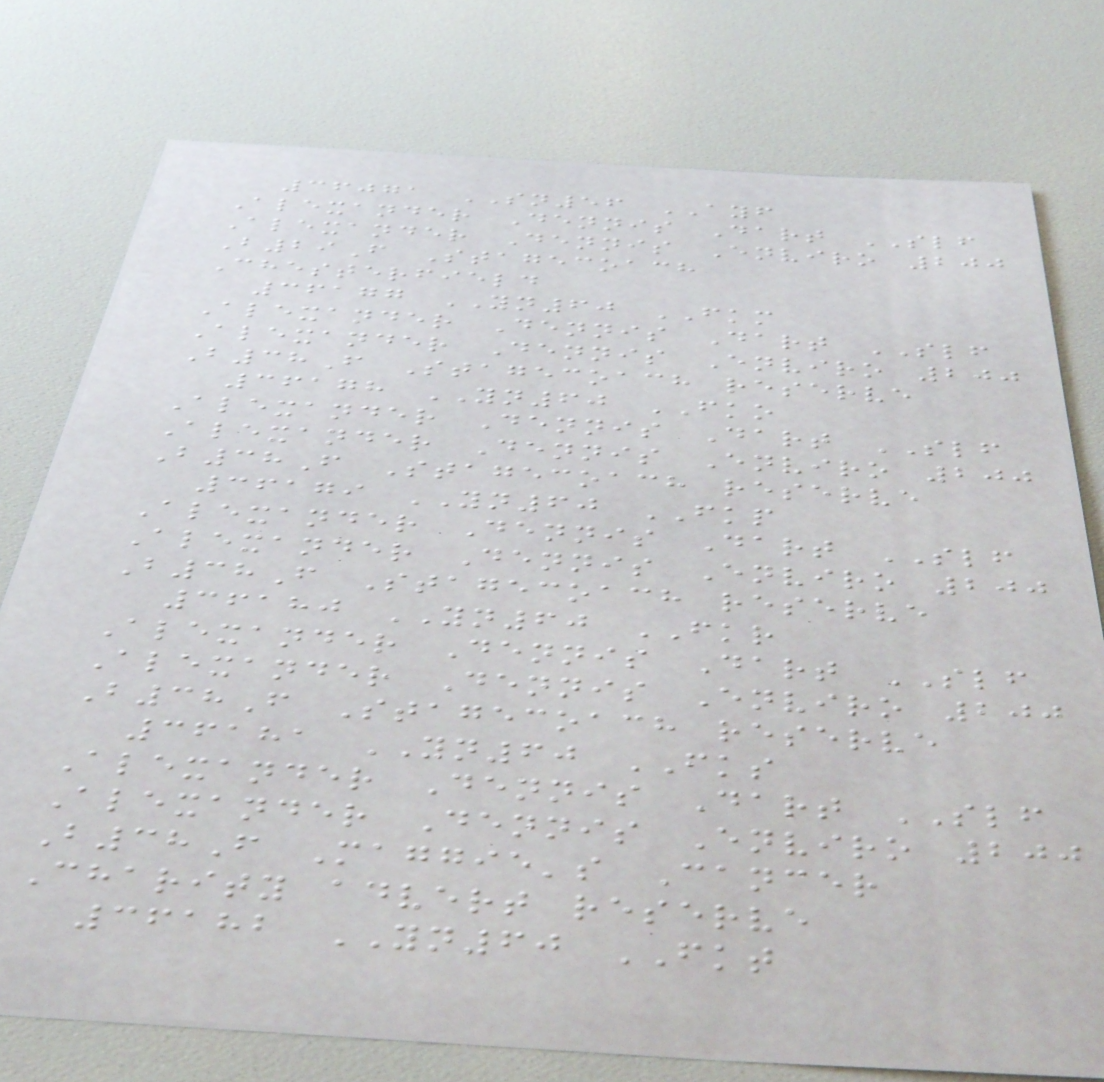36071 SN56 AYF
Alexander Dennis Dart SLF
Alexander Dennis Enviro 200
B29F Stagecoach
Chesterfield
36177 YN60 FKM
Alexander Dennis Dart SLF
Alexander Dennis Enviro 200
B38F Stagecoach reserve
36178 YN60 FKO
Alexander Dennis Dart SLF
Alexander Dennis Enviro 200
B38F Stagecoach reserve
36179 YN60 FKP
Alexander Dennis Dart SLF
Alexander Dennis Enviro 200
B38F Stagecoach reserve
36180 YN60 FKR
Alexander Dennis Dart SLF
Alexander Dennis Enviro 200
B38F Stagecoach reserve
36181 YN60 FKS
Alexander Dennis Dart SLF
Alexander Dennis Enviro 200
B38F Maggie's Cancer
Charity advert reserve
36182 YN60 FKT
